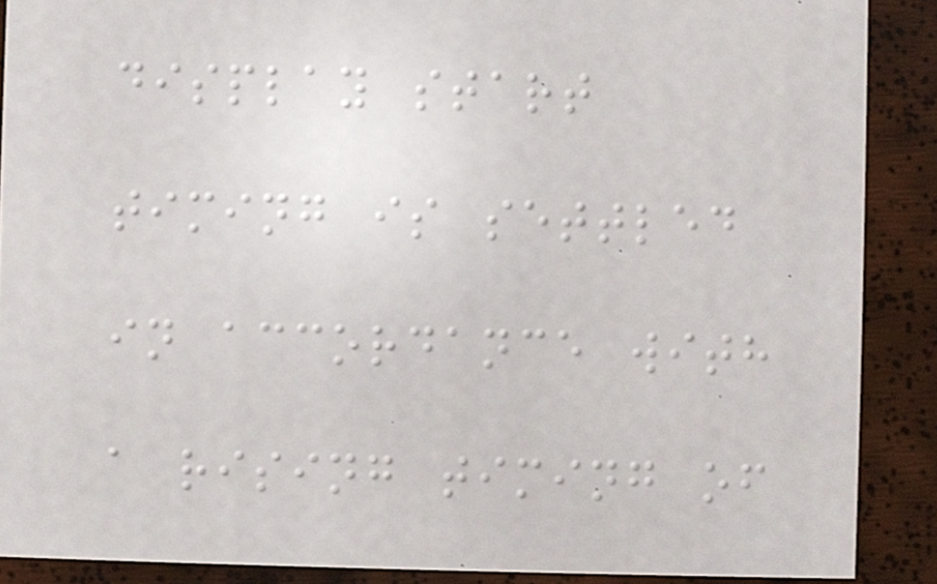display start
timing is settled
in accordance with
a rising timing of
